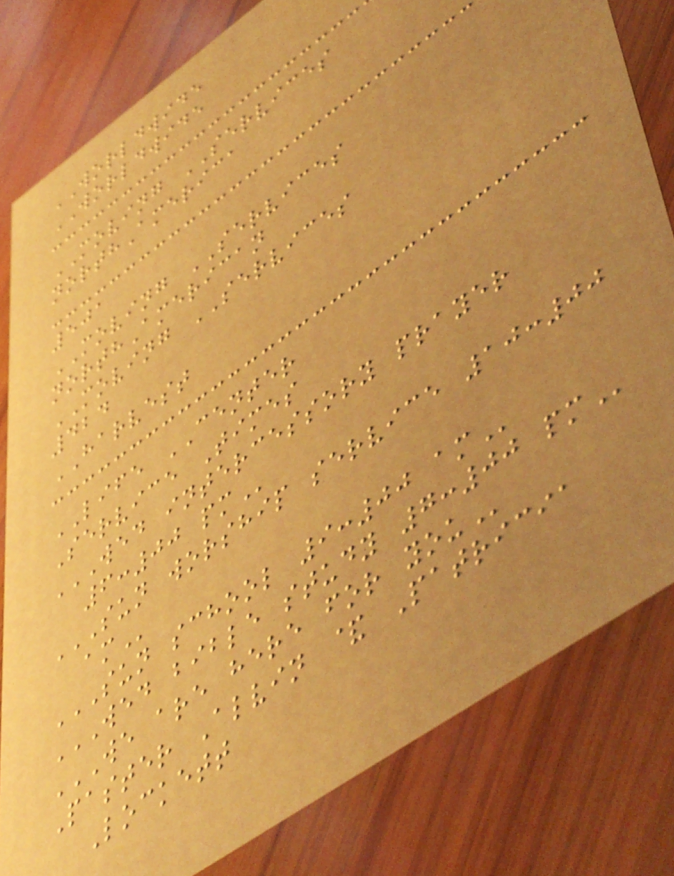WORLDWIDE
WORLDWIDE
MOVING SERVICES
northAmerica
501
MOVING SERVICES
northAmerican
MOVING SERVICES
424
HARVEST
LIFE CENTER
Service Times
WED INTERCESSORY PRAYER
6:00 PM
SUN WORSHIP SERVICE 10:00
AM
SUN SCHOOL 9:00 AM
WED BIBLE STUDY 7:00 PM
WE ARE HERE FOR YOU
Paster Alvin & Patricia
Lockett
